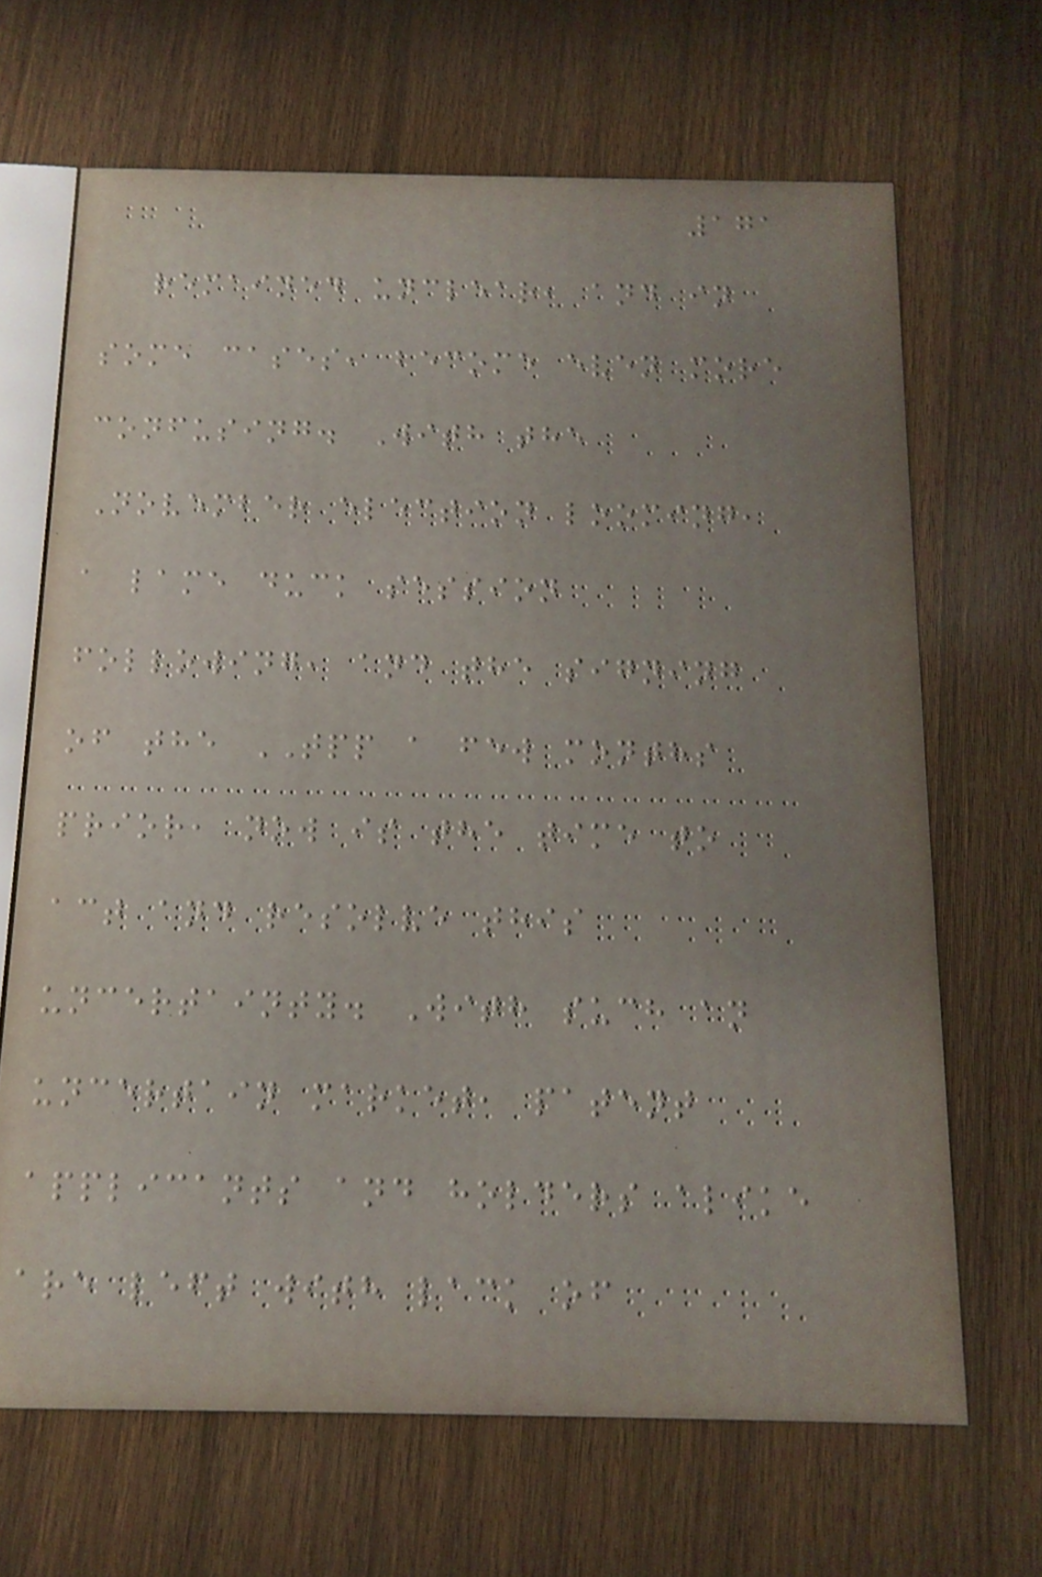171
remained unclear, and in
some cases, become even more
confusing. With the
November election looming,
a lame duck session
following, and the signing
of the TPP a few months
prior, now is the time to
act and resolve this
uncertainty. With such an
uncertain market, patent
applicants and holders alike
are left with lack of
